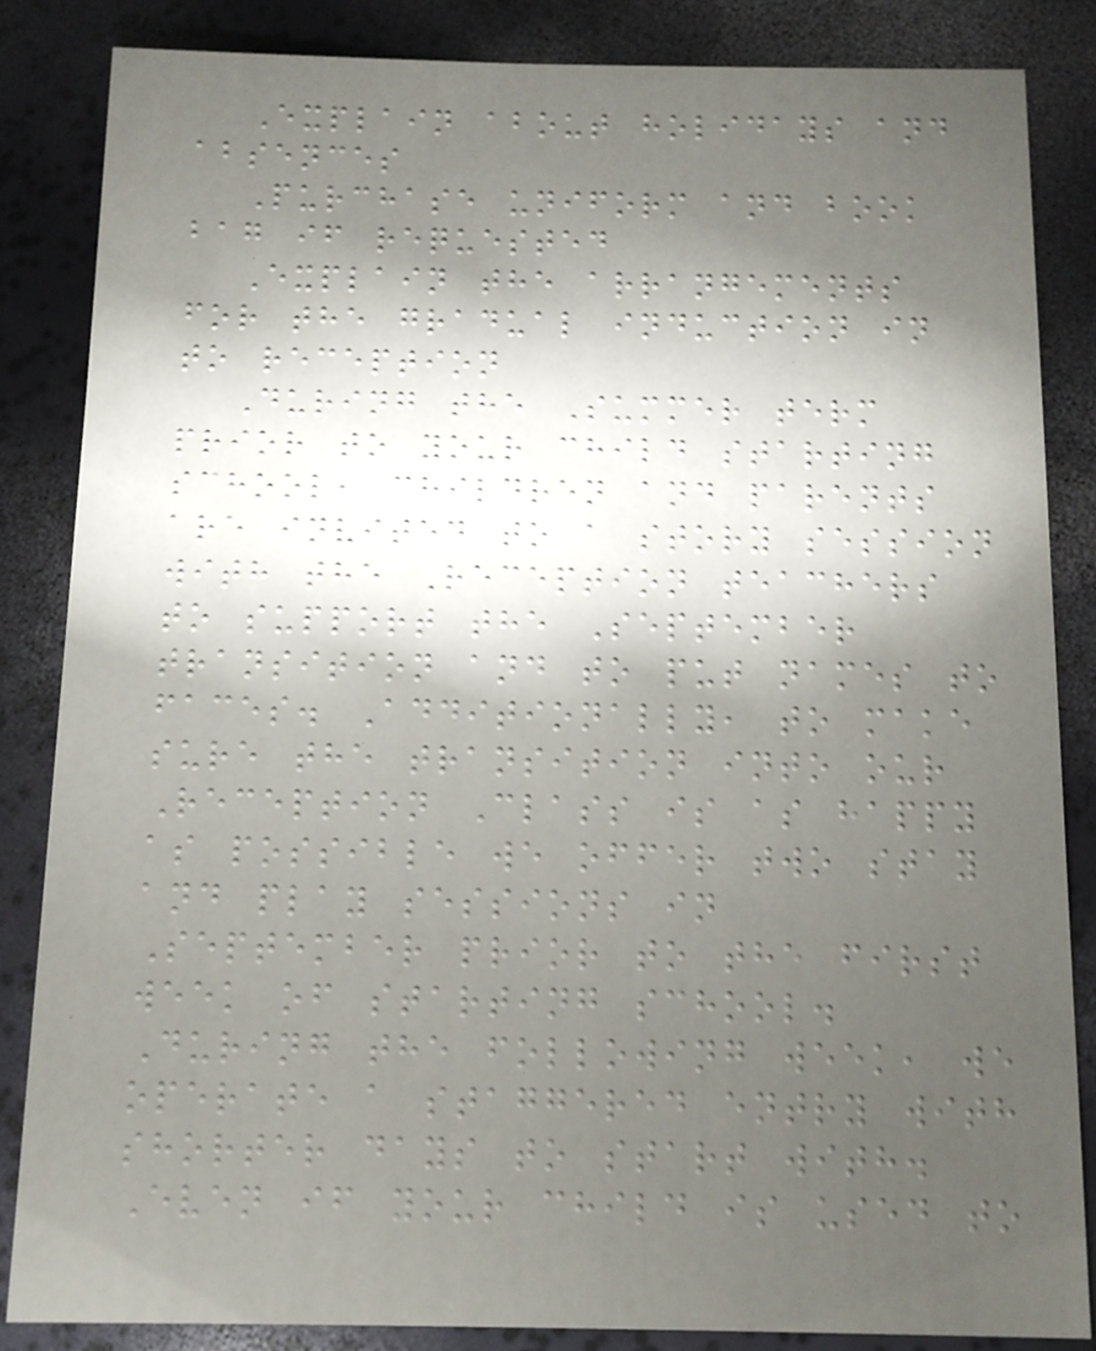Explain about holidays and
absences
Purchase uniform and book
bag if requested
Explain the arrangements
for the gradual induction in
to reception
During the Summer term
prior to your child starting
school, children and parents
are invited to a story session
with the Reception teachers
to support the September
transition and to put names to
faces. Additionally, to make
sure the transition into our
Reception Class is as happy
as possible we offer two stay
and play sessions in
September prior to the first
week of starting school.
During the following week, we
operate a staggered entry with
shorter days to start with.
Even if your child is used to
